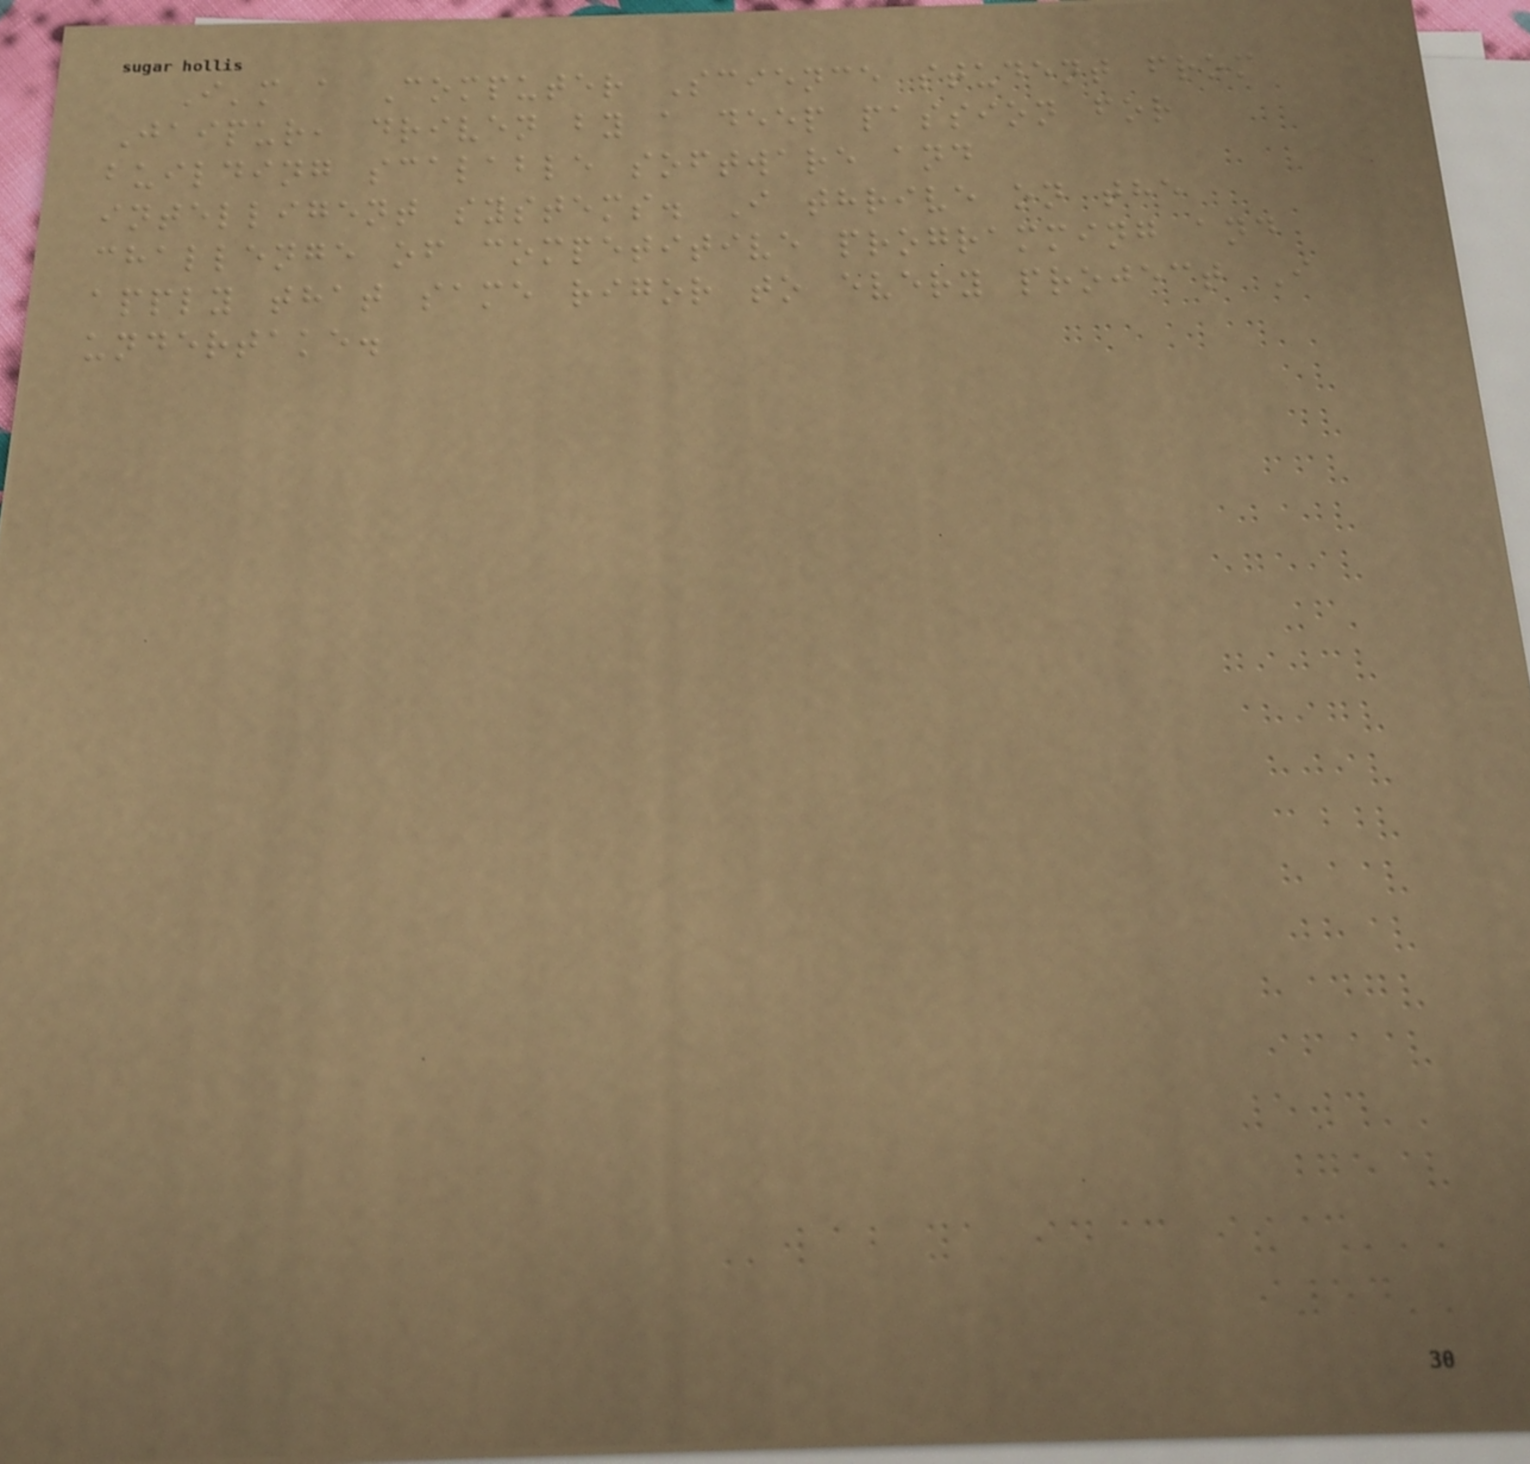I'm a Computer Science student from
Jaipur, driven by a deep passion for
building scalable software and
intelligent systems. I thrive on the
challenge of competitive programming and
apply that same rigor to every project I
undertake.
